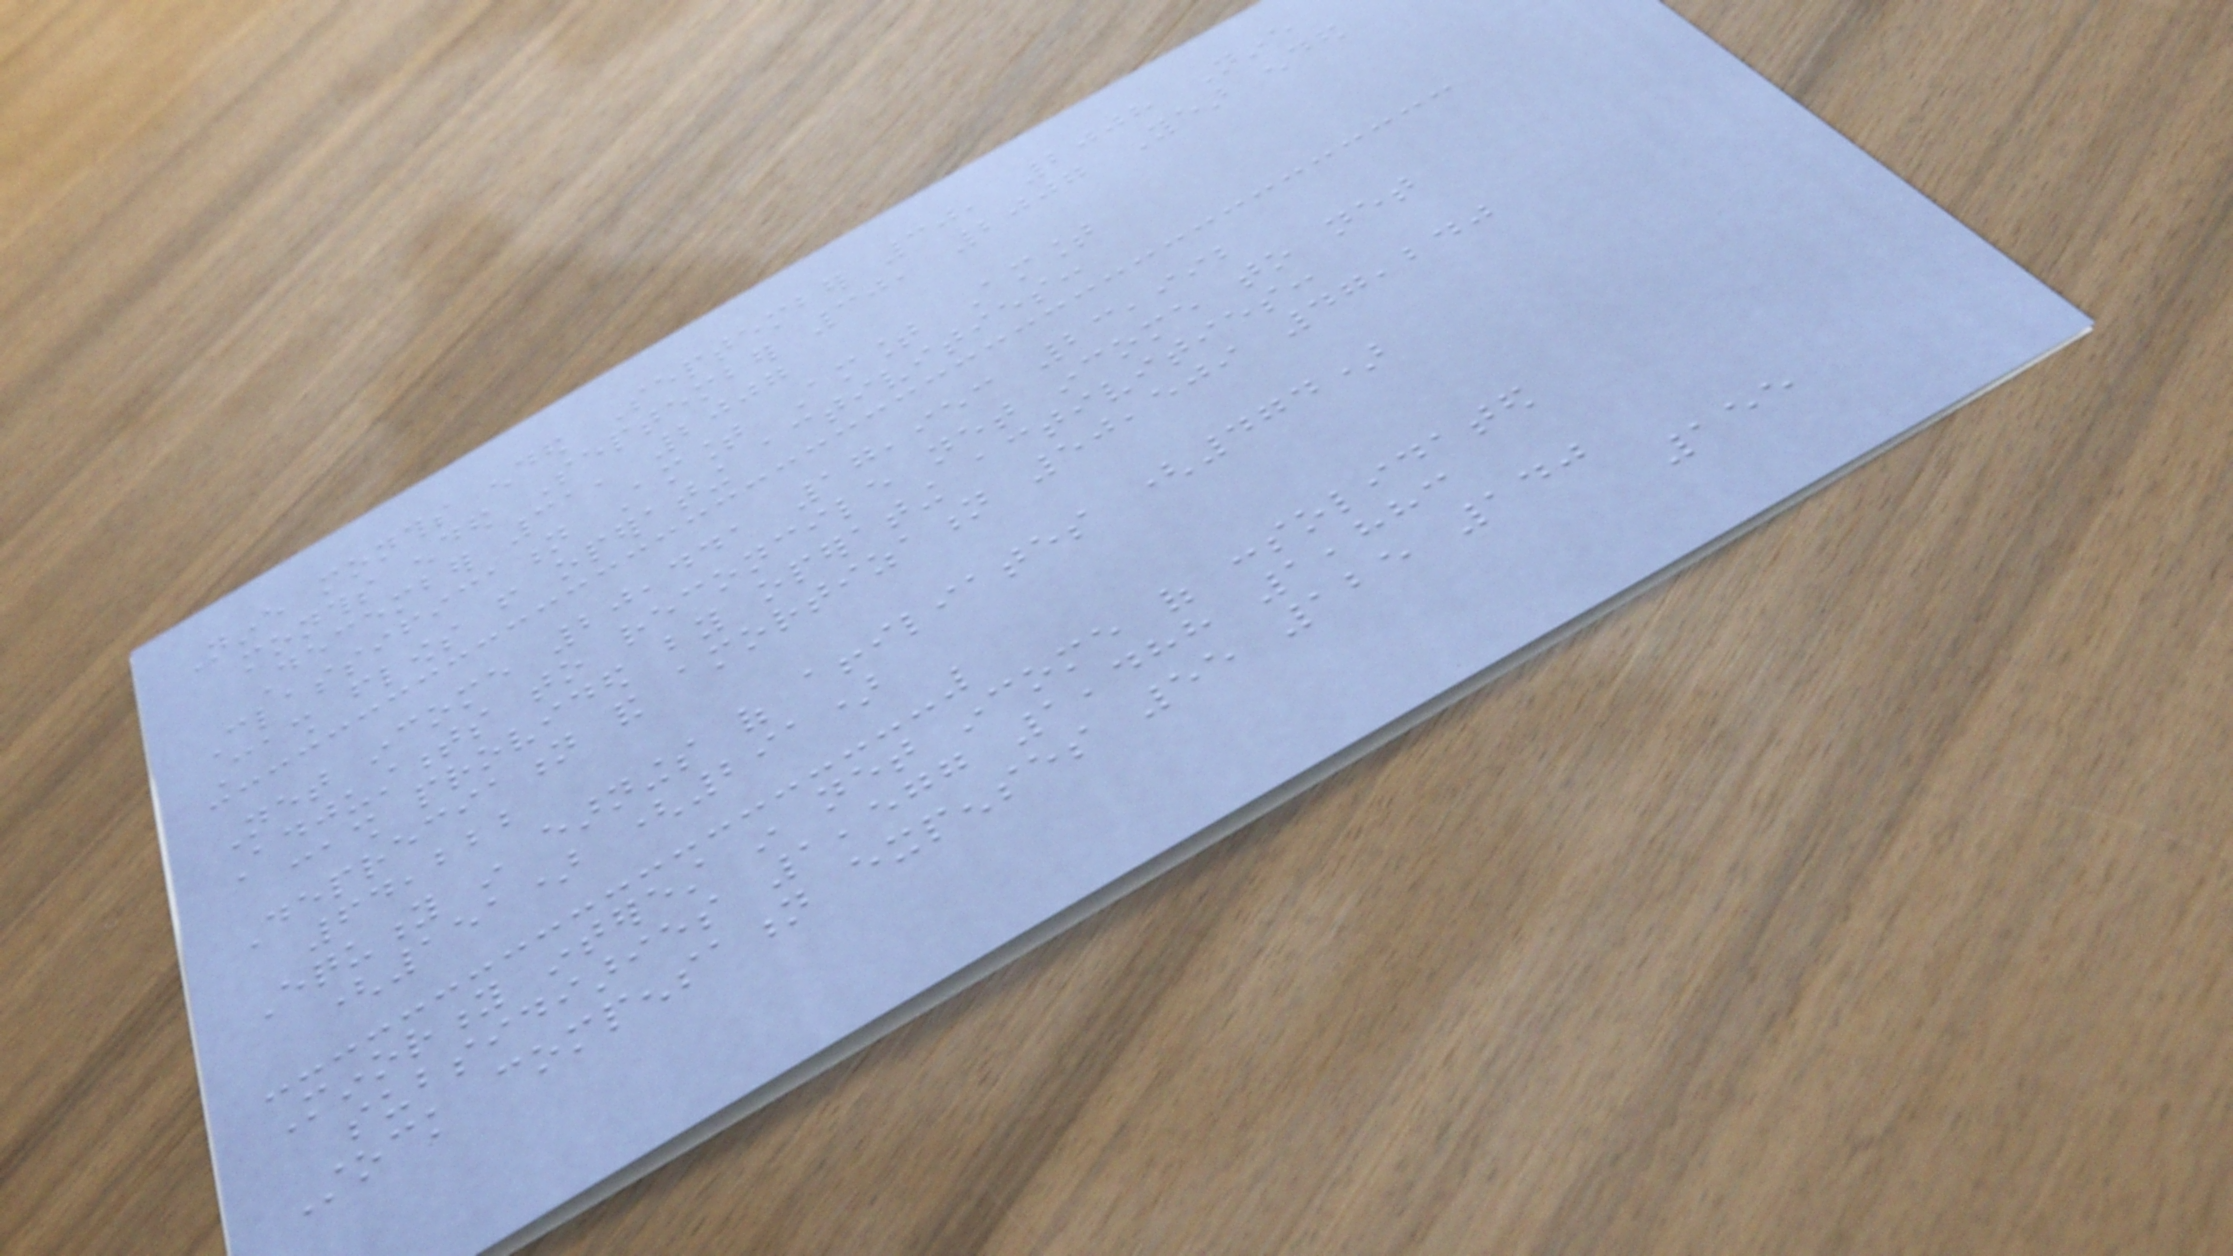Nine months ended September 30, 2008 Nine
months ended September 30, 2007 Year ended
December 31, 2007
Classification Amount Amount Amount
Cash flows from operating activities:
Net income 20,441 17,953 23,992
Adjustments to reconcile net income to net
cash provided by operating activities:
Depreciation and amortization 50,509 47,240
64,222
Equity in earnings of affiliates (474)
(151) (291)
Minority interest in net income of consolidated
subsidiaries 1,577 1,488 1,883
Stock compensation expenses 55 125 140
155
